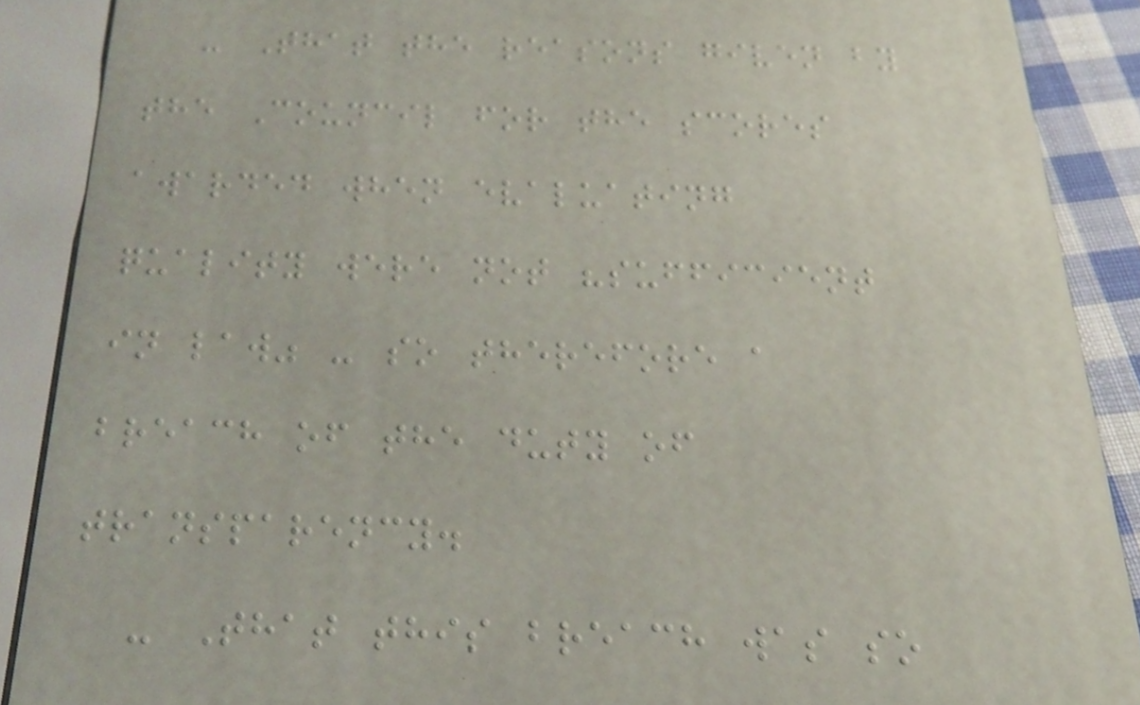- That the reasons given by
the Council for the scores
awarded when evaluating
quality were not "sufficient
in law" - so therefore a
breach of the duty of
transparency.
- That this breach was so
